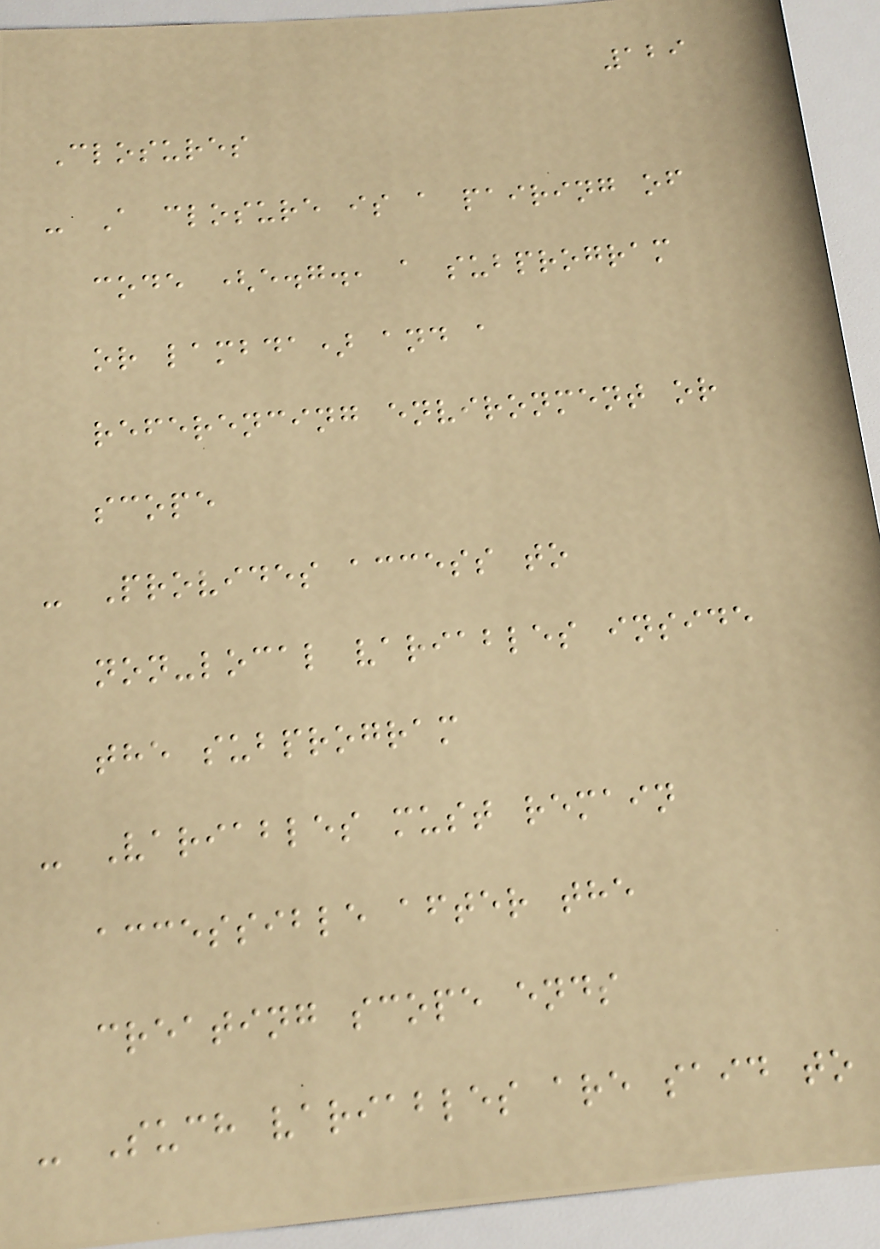129
Closures
- A closure is a pairing of
code (e.g., a subprogram
or lambda) and a
referencing environment or
scope
- Provides access to
non-local variables inside
the subprogram
- Variables must remain
accessible after the
creating scope ends
- Such variables are said to
